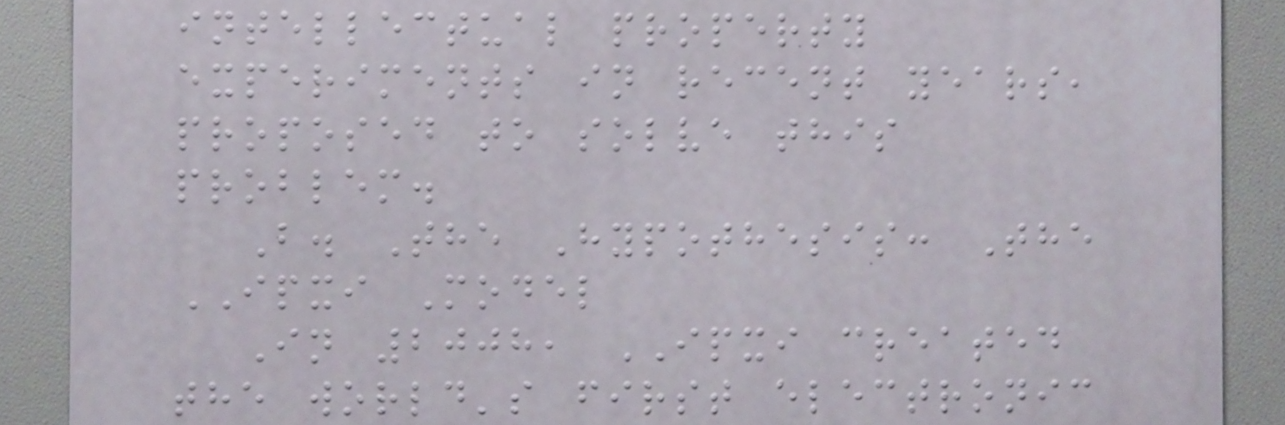intellectual property
experiments in recent years,
proposed to solve this
problem.
B. The Hypothesis: The
IPXI Model
In 2008, IPXI created
the world's first electronic
